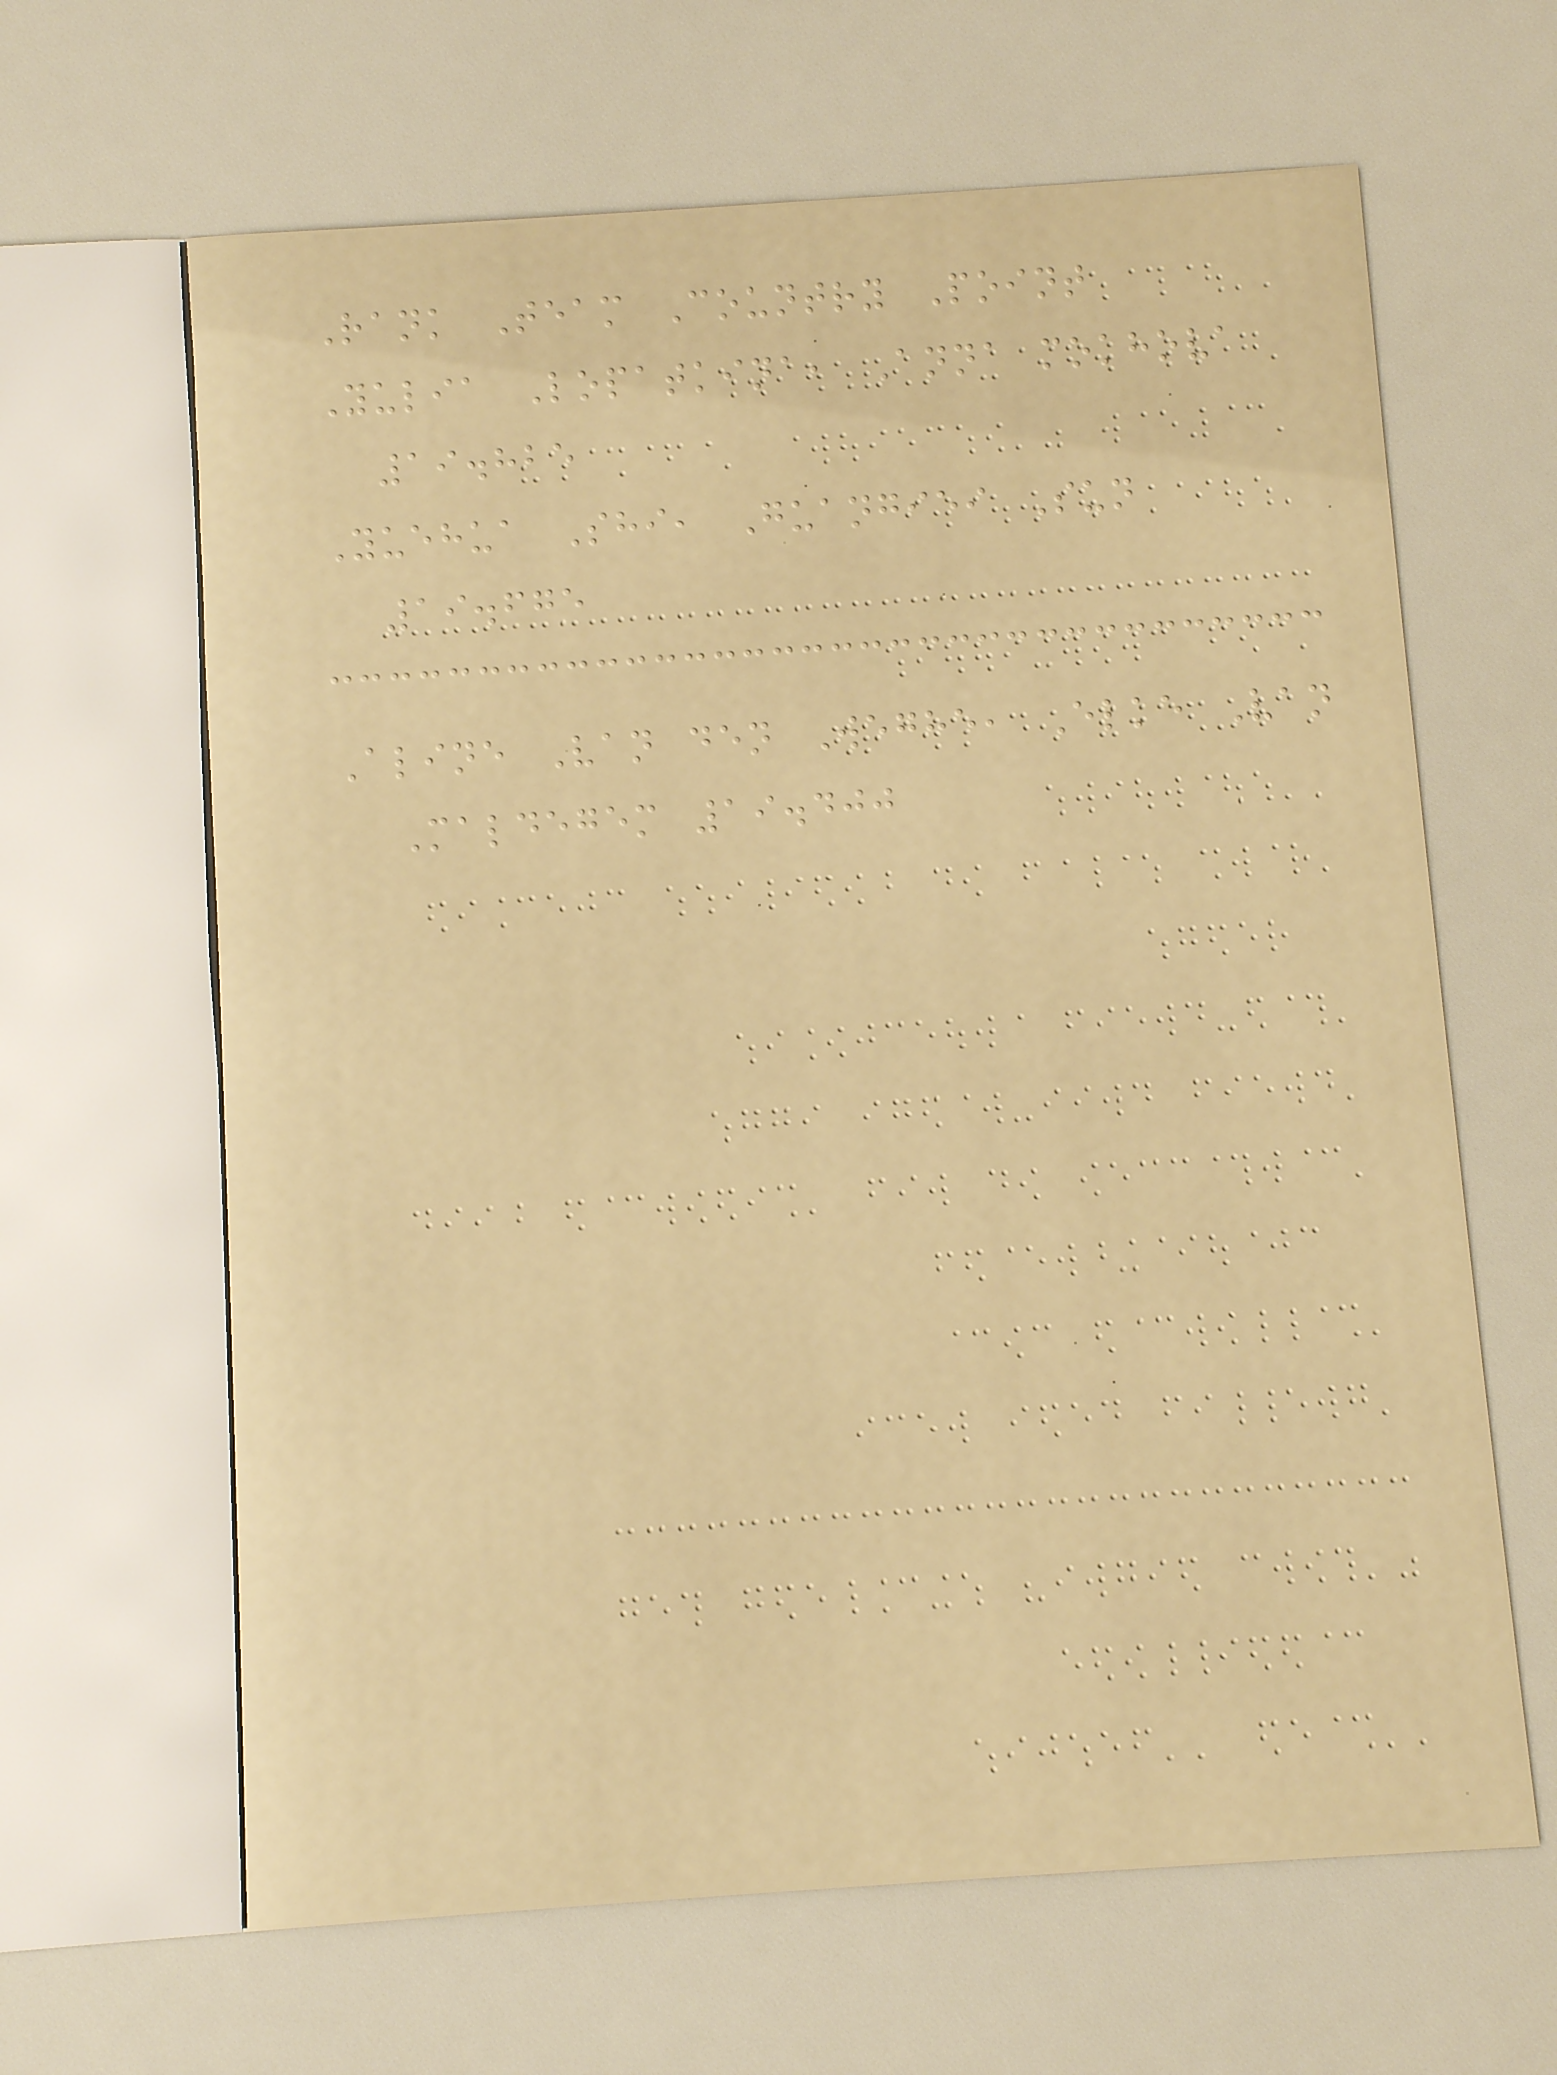Rank Team Country Point
Yulia Lopatkina, Anna mokhova
19.825
Yuehua Shi, Guangiei Sun
19.675
Aline Van den Weghe, Elke Van
Maldegem 19.400
